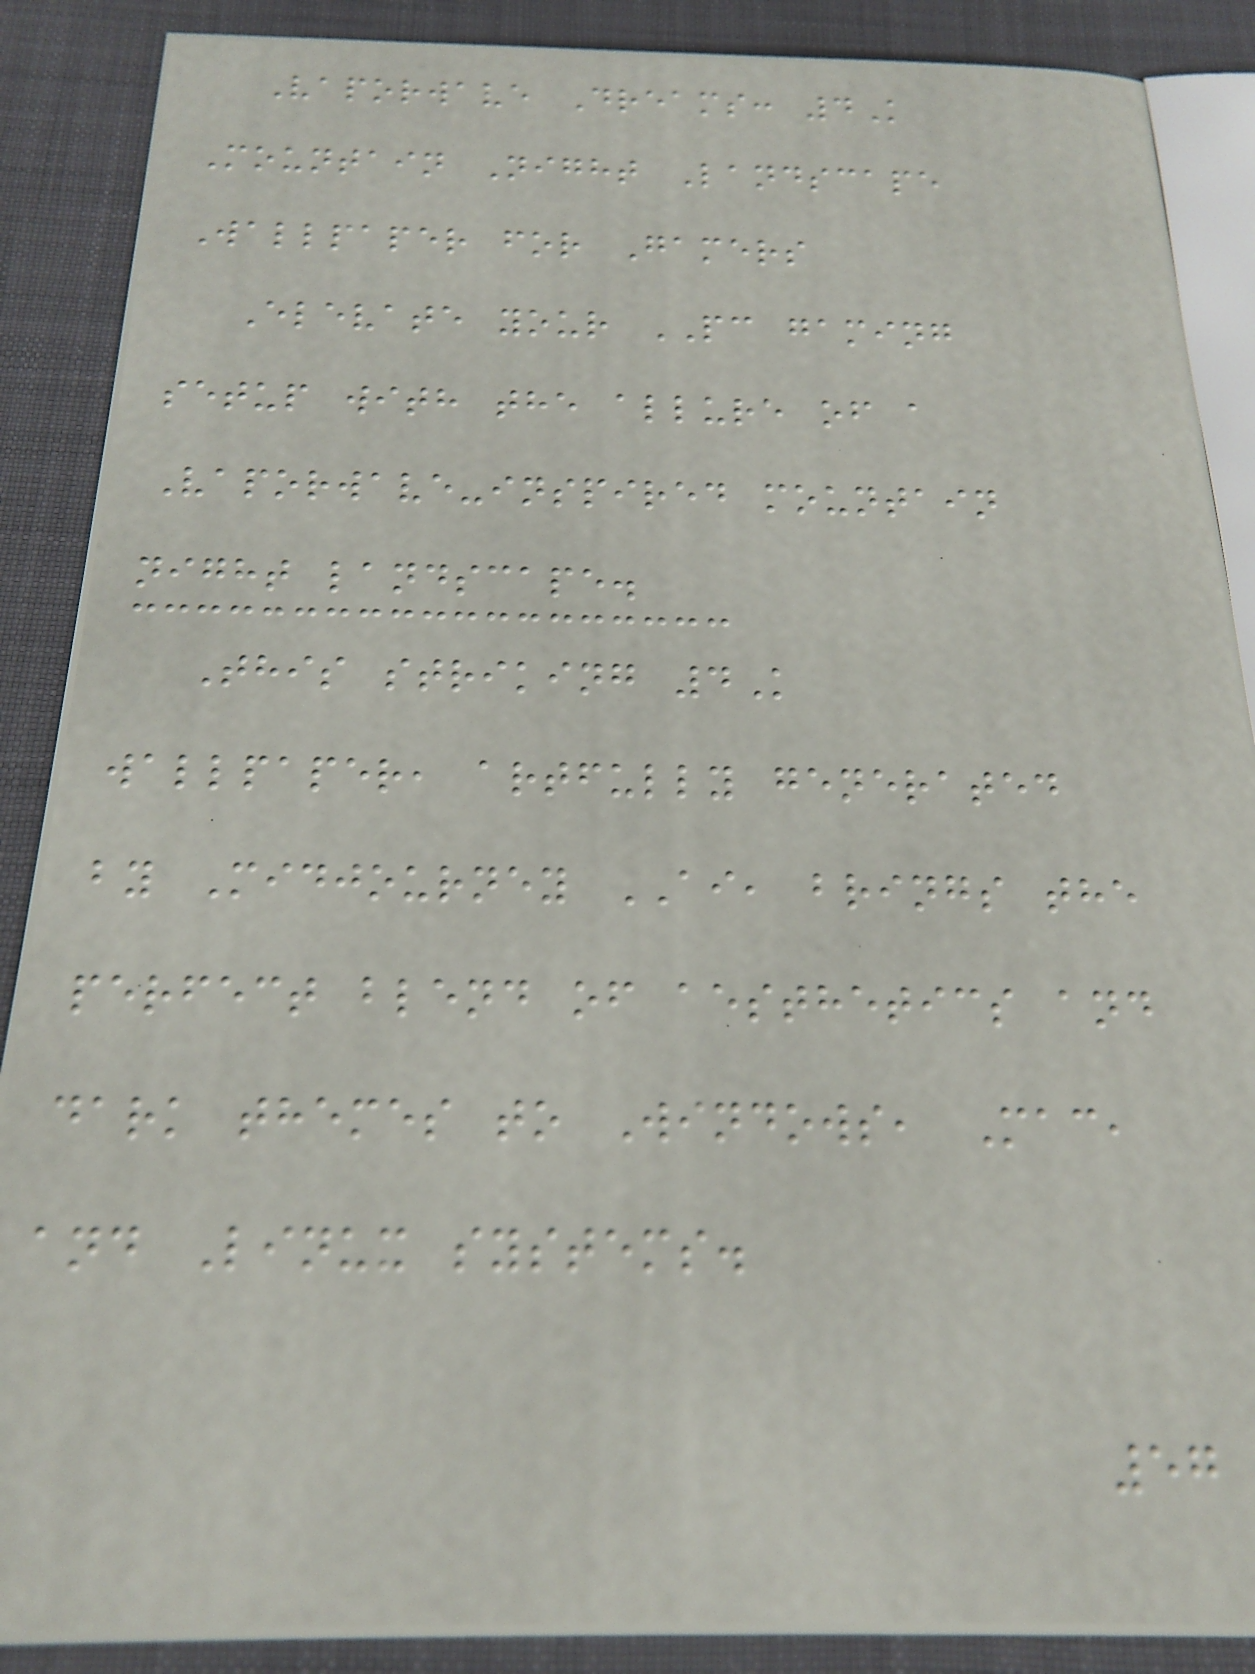Vaporwave Dreams: 4K
Mountain Night Landscape
Wallpaper for Gamers
Elevate your PC gaming
setup with the allure of a
Vaporwave-inspired mountain
night landscape.
This striking 4K
wallpaper, artfully generated
by Midjourney AI, brings the
perfect blend of aesthetics and
dark themes to Windows, Mac,
and Linux systems.
57
